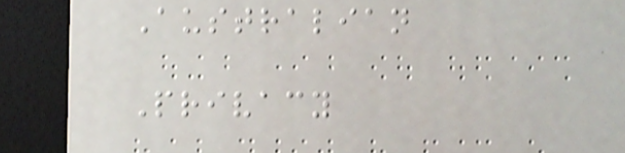Australian
Privacy
